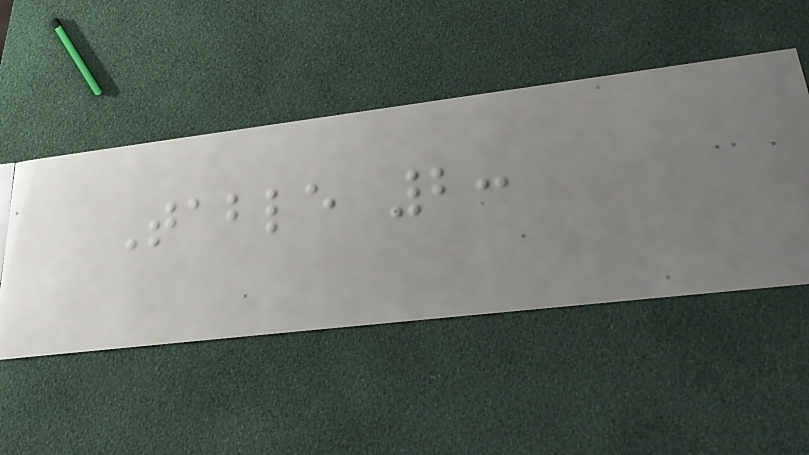Table 2:
